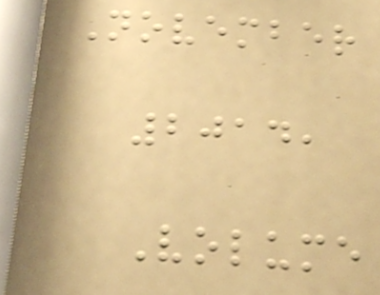November
2014,
Volume
